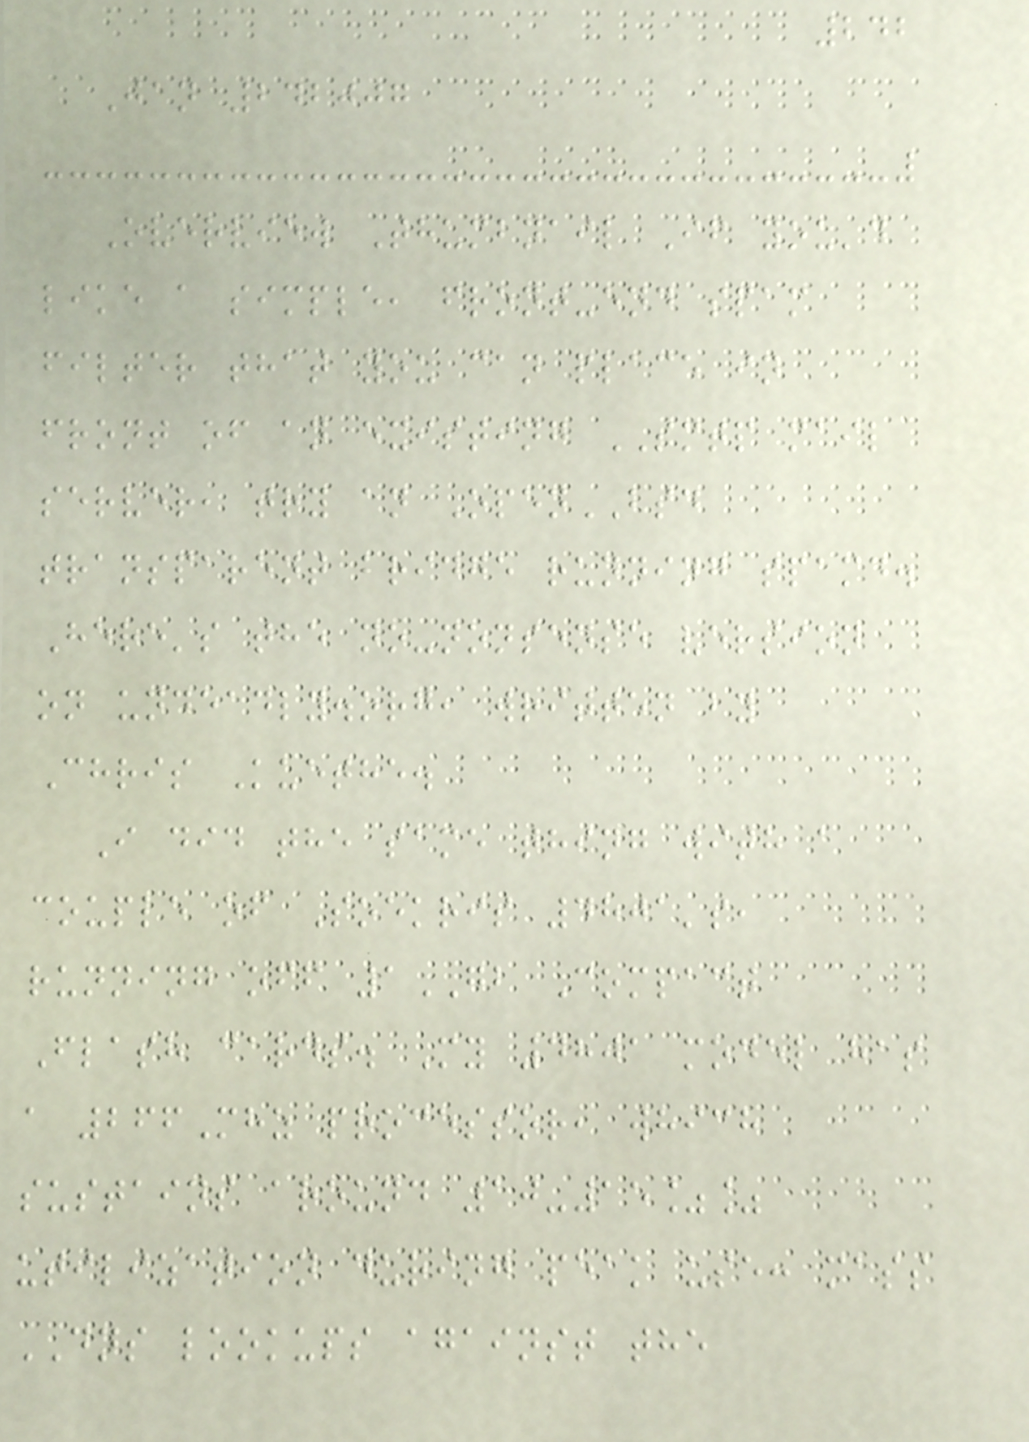242
Jan 242007
Overview Thumbnail If you'd
like a simple, front-end spam
filter that you can place in
front of an existing SMTP mail
server, try an OpenBSD
transparent bridge running spamd.
Here's the no-nonsense version
on undeadly.org, written by
Chris Kuethe.
I did the same thing with a
couple of Soekris 4801's,
running off 1GB Compact
Flash cards. My 4801 model has
a 266Mhz processor, which
sustains around 10-15%%
utilization during peak use: mass
DNS lookups against the
